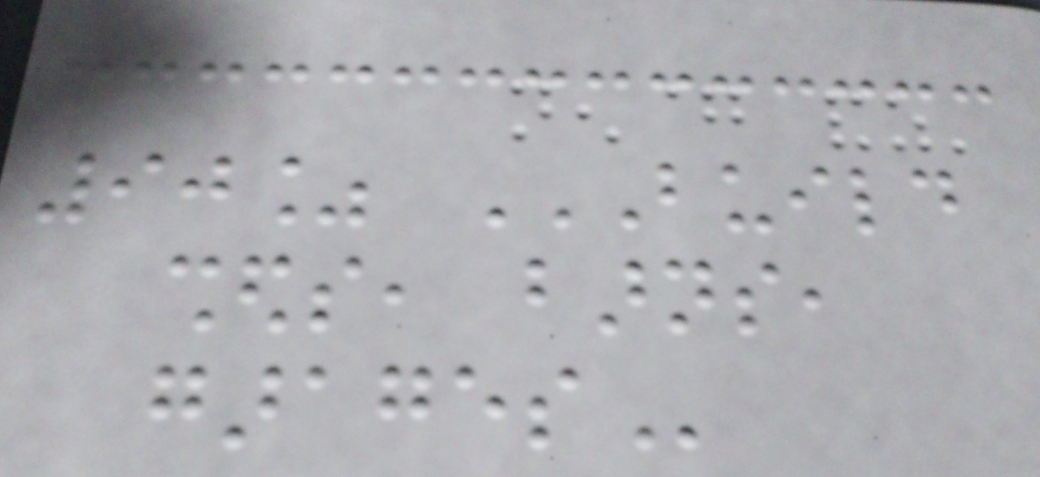90% BUILD
SHEDS, BARNS,
GARAGES
